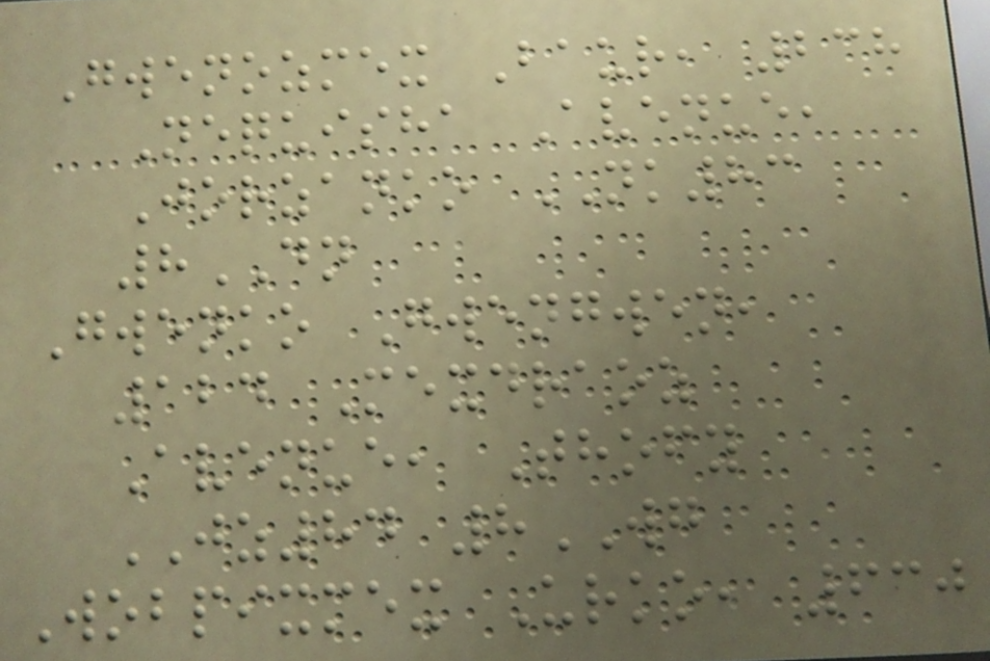Gwenozmex Baur, 238
Nequisha Avenue,
Jorzanko NK83
8DN
Gwenko Gwengwen,
124 Mexdraoz
Avenue, Thofy
JZ84 8WG
Wobpixmex Urko, 630
